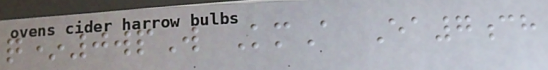q*0wpW KmA Ea7ch
